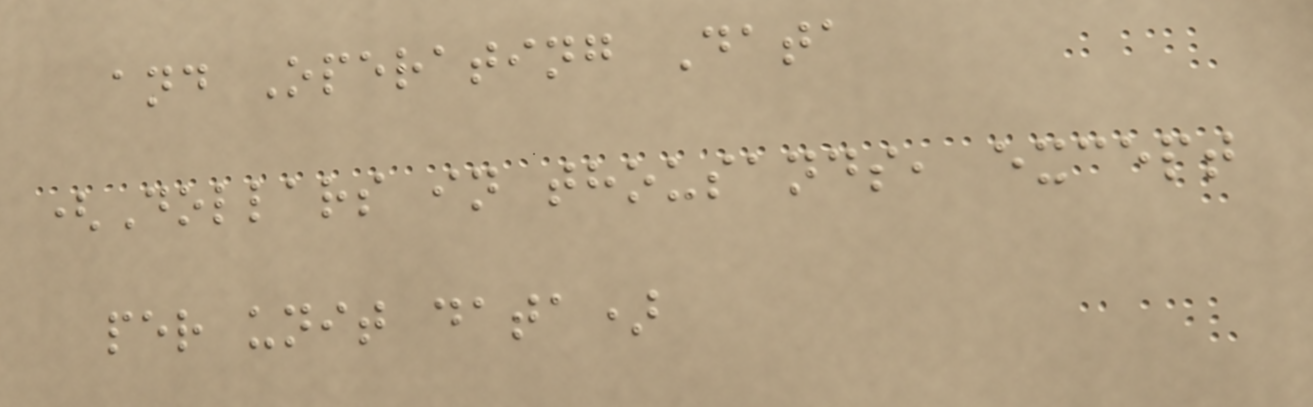and Operating Data
(Dollars in thousands, except
per unit data)
